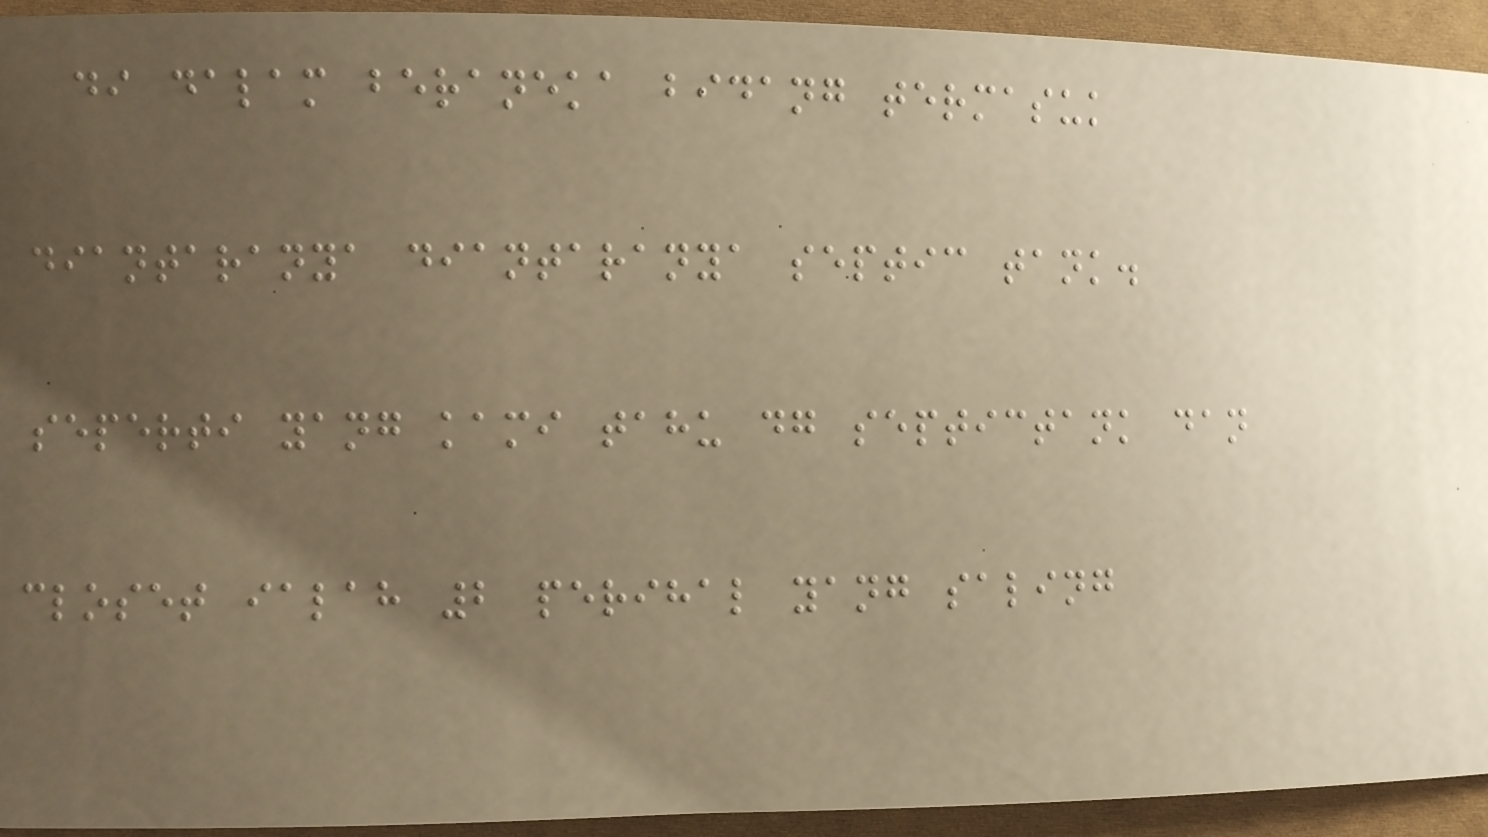di dalam beraneka bidang termasuk
diantaranya diantaranya septic tank.
seperti yang kami tahu dg septictank dan
closet ialah 2 perihal yang saling
